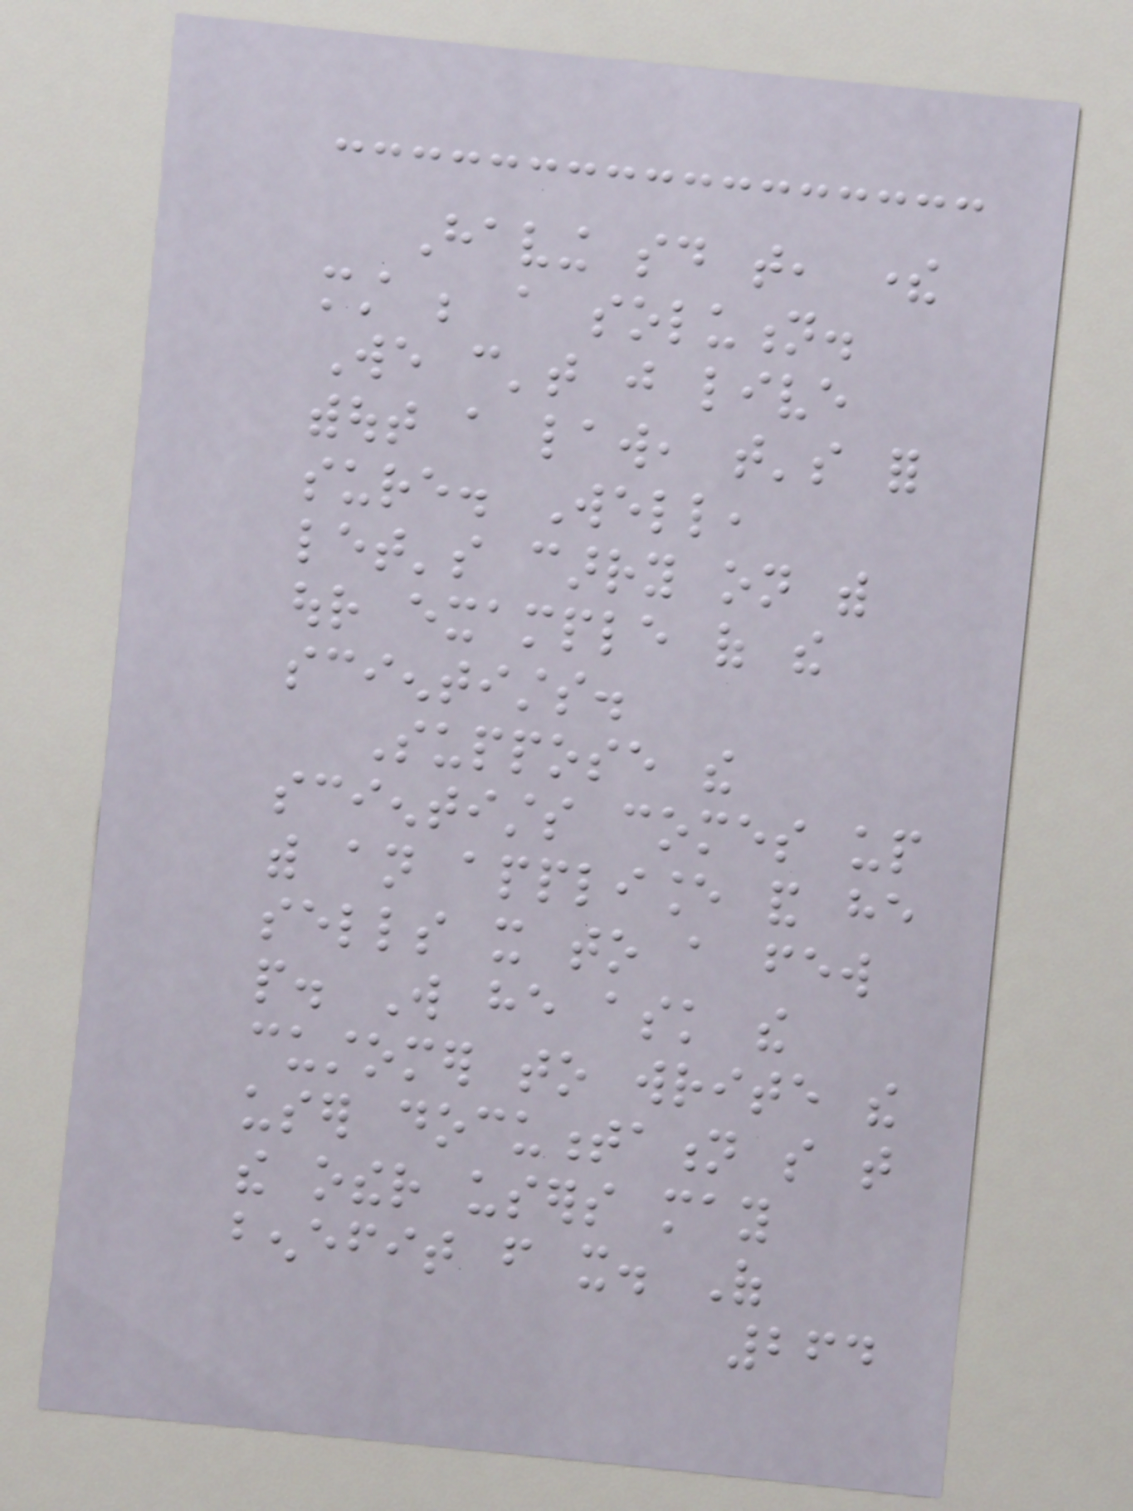Having said that, there
must be a solution.
We can't just live
without a law, that's for
sure. Well,
let's carry on with
our example of the
scientists.
Suppose the
scientists comes up
with an appliance and he
sells it to a few
people. Will he ask the
customer to write the
user documentation so that
the other users may
benefit from it. Of
264
